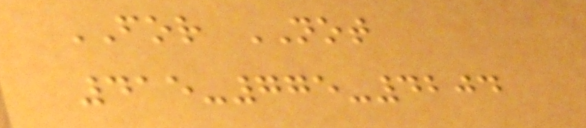FOR NOT
415-775-4204
